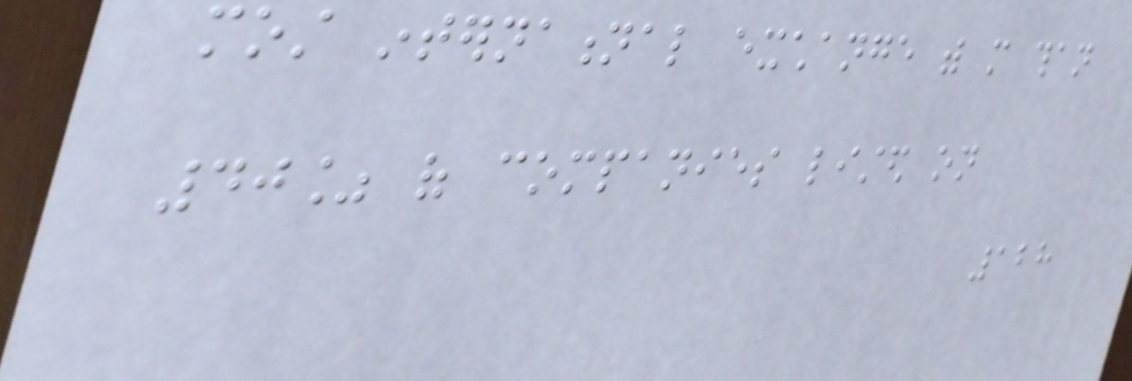most international exchange with more than
40% of companies listed on
128
